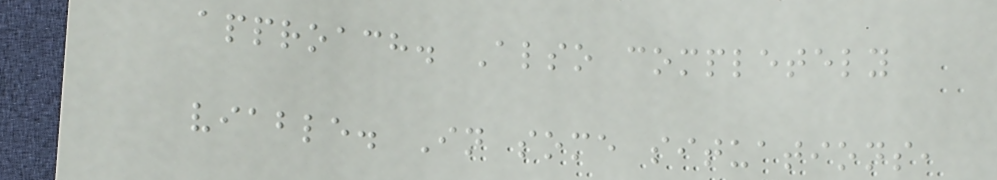approach. Also completely
viable. In some situations,
